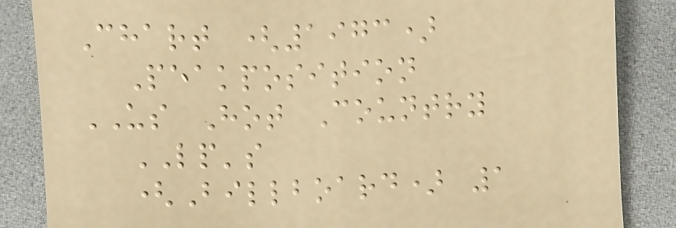Chart (1973)
Peakposition
US Hot Country
LP's
(Billboard) 1
